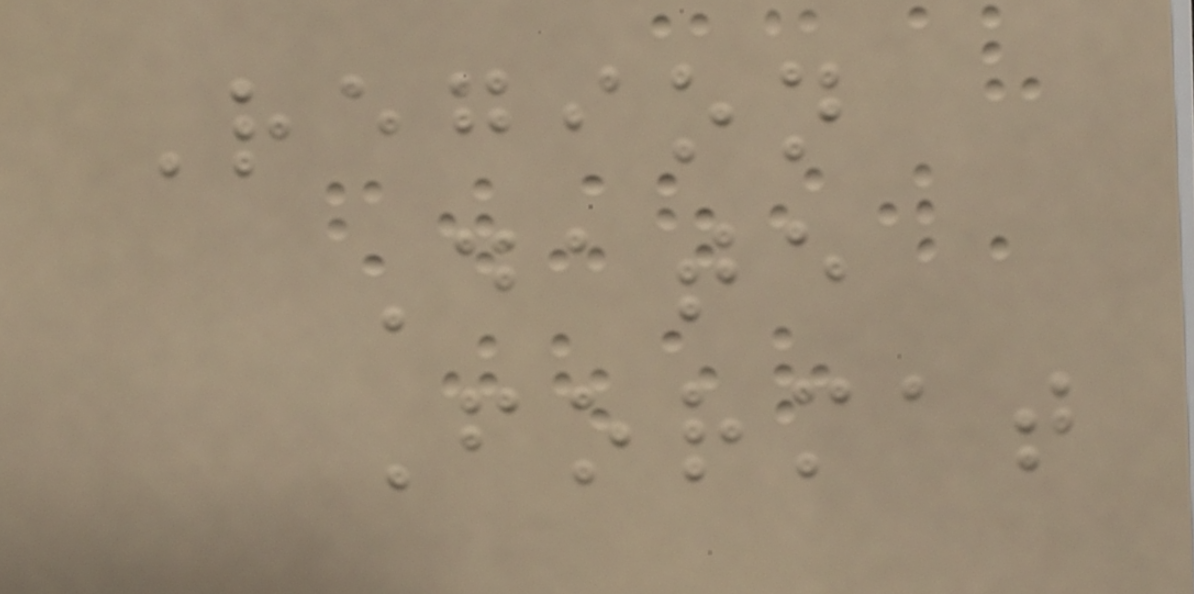Region
Date
Format
